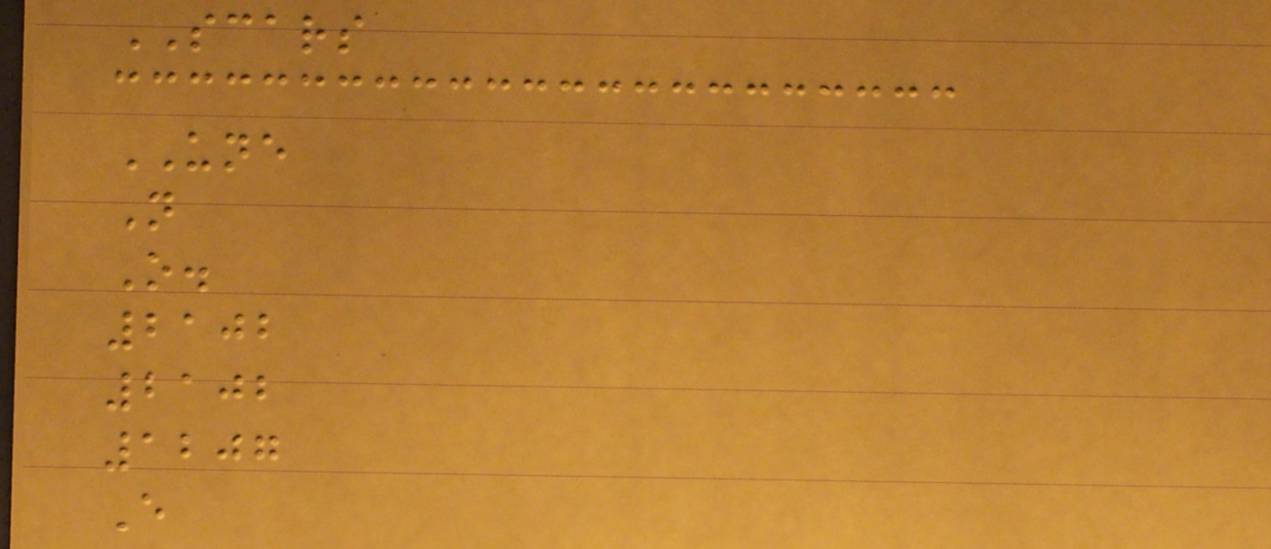SCARS
UNE
N
O.
2102
2102
1207
E
